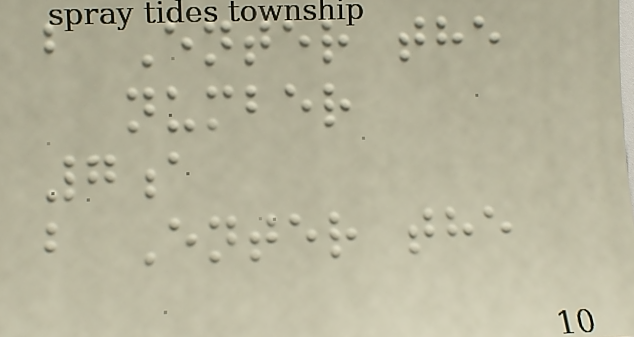b Enter the
number
7a
b Enter the
